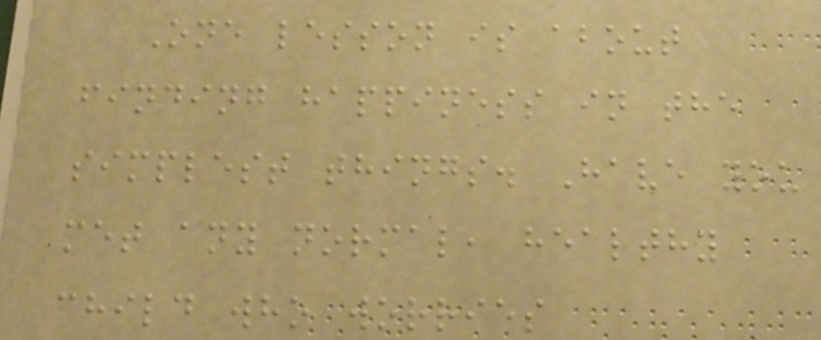One lesson is about
finding happiness in the
simplest things. Have you
met any normal, healthy
child who worries
